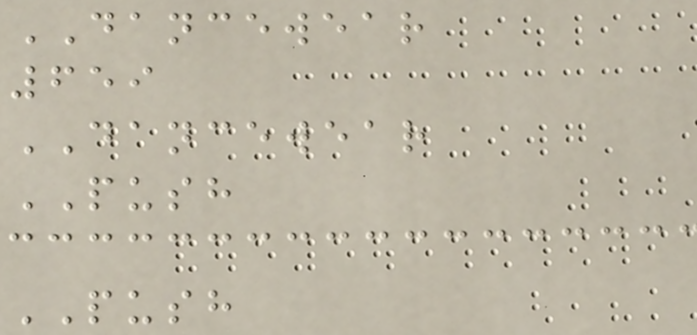DANCEWEAR
659
DANCEWEAR
PUSH
PUSH
